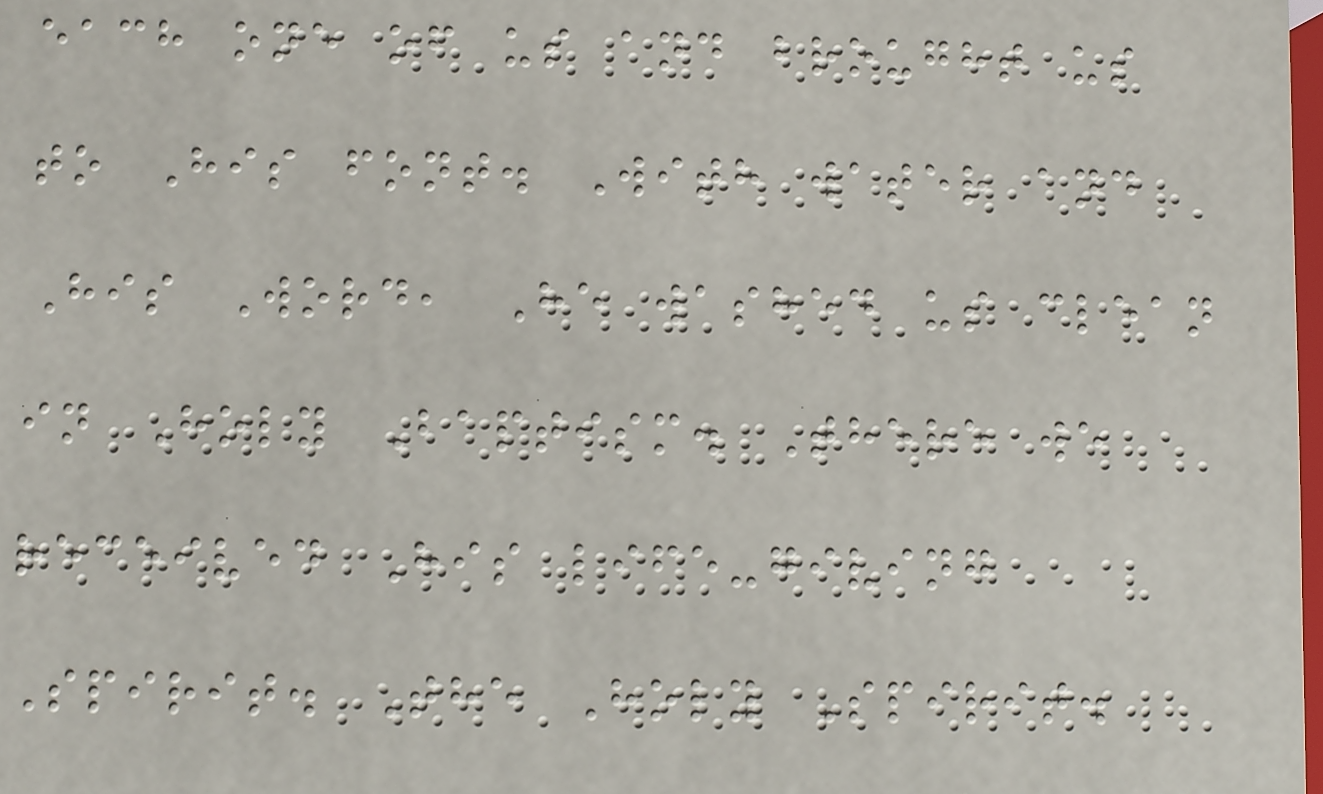each one of us and brought us
to His font. With water and
His Word, He washed us clean
in Holy Baptism. There we
received His life-giving
Spirit. The Holy Spirit.
